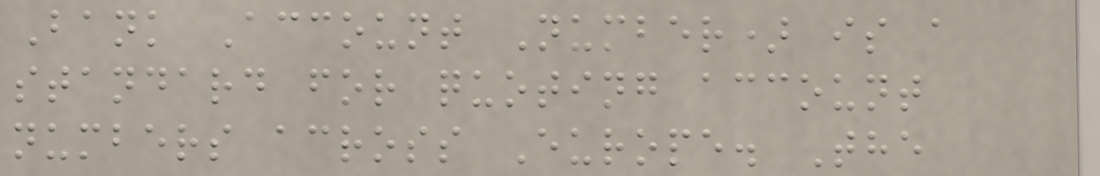Bank Account Number) is a
standard for quoting account
numbers across Europe. The
